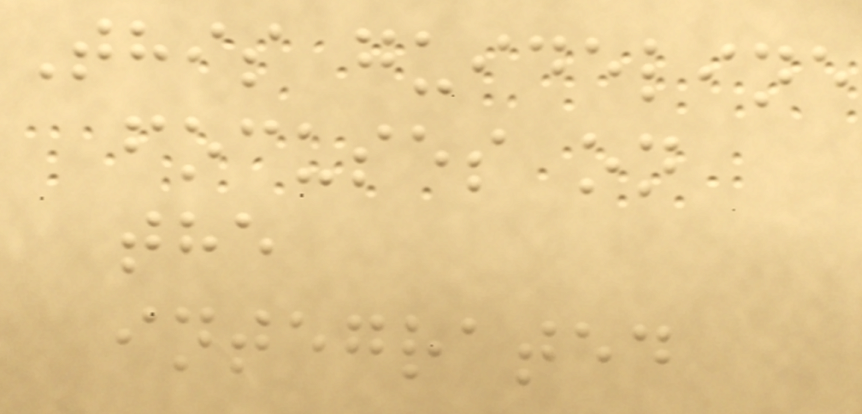This guideline
focuses on
the
integrated
